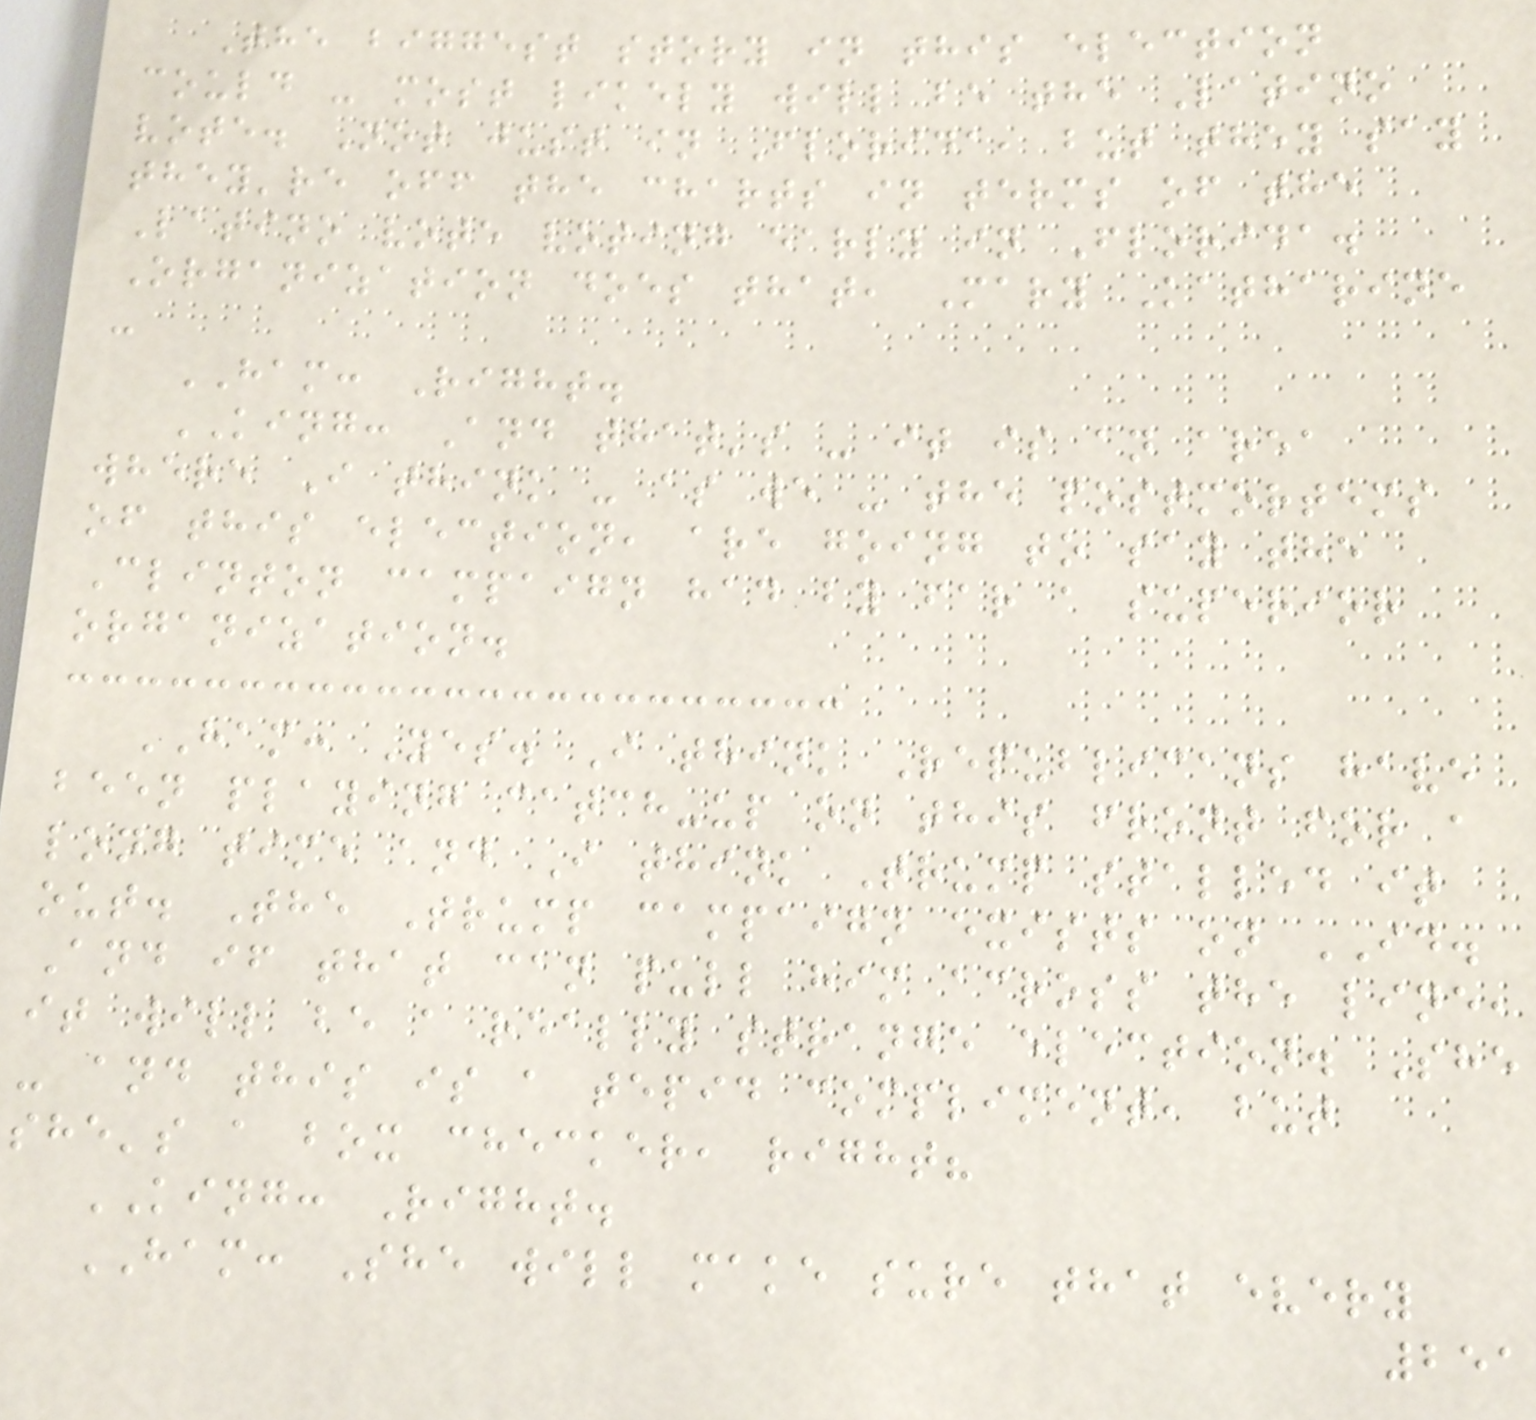The biggest story in this election
could - most likely will be the Latino
vote. Not just in Florida, but they say
they're off the charts in terms of the
Latino vote voting early in Florida.
Organization does that, Mary Katharine
-
HAM: Right.
KING: And that's - it is an area
where I think - as we - the postmortems
of this election, are going to say the
Clinton campaign had by far a superior
organization.
HAM: Yes. I think Republicans have
been playing catch-up on this front for a
long time and I think Trump stalled it
out. The Trump campaign exists on ID.
And if that can pull him across the line,
it will be a really strange election. She
- and this is a tepid compliment, but
she's a box checker, right?
KING: Right.
HAM: She will make sure that every
251
